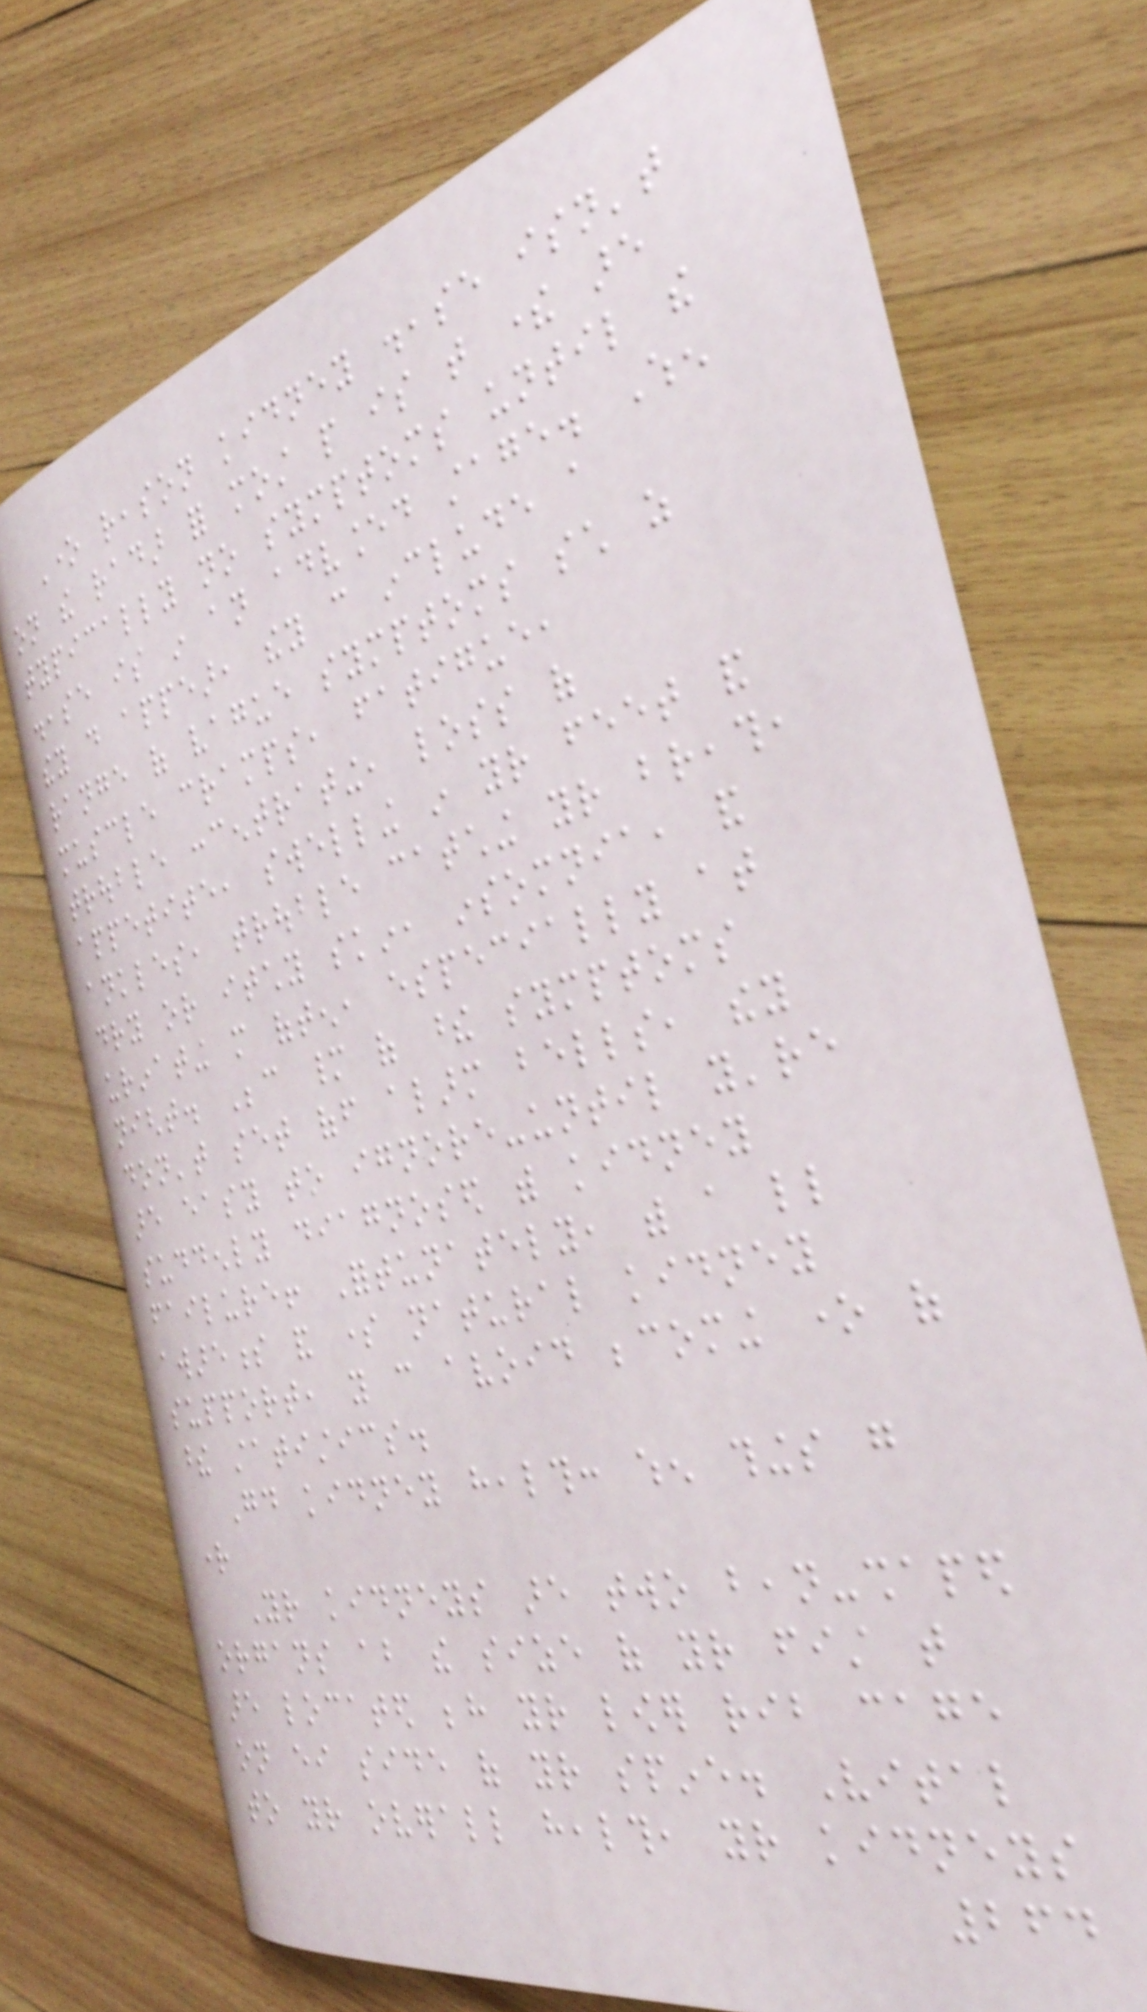One reason kidney disease isn't
on the radar for most people is that there are
typically no symptoms until the
disease is in an advanced stage. When
they do appear, they can include a
range of vague symptoms such as
muscle cramps, fatigue,
trouble concentrating, loss of
appetite, swelling in your feet and
ankles, trouble catching your breath,
dry or itchy skin, insomnia, and
urinating more often, especially at
night. Because many of these symptoms
don't set off alarm bells, they
are easy to ignore-until you're
suddenly diagnosed with kidney
failure! Fortunately, with a little
awareness and some natural kidney
support, you can avoid becoming one of
these statistics.
Good kidney health: when things go
right
Your kidneys are two bean-shaped
organs about the size of your fist that
are located behind your lower rib cage
on either side of your spine. Vital
to your overall health, your kidneys
264
